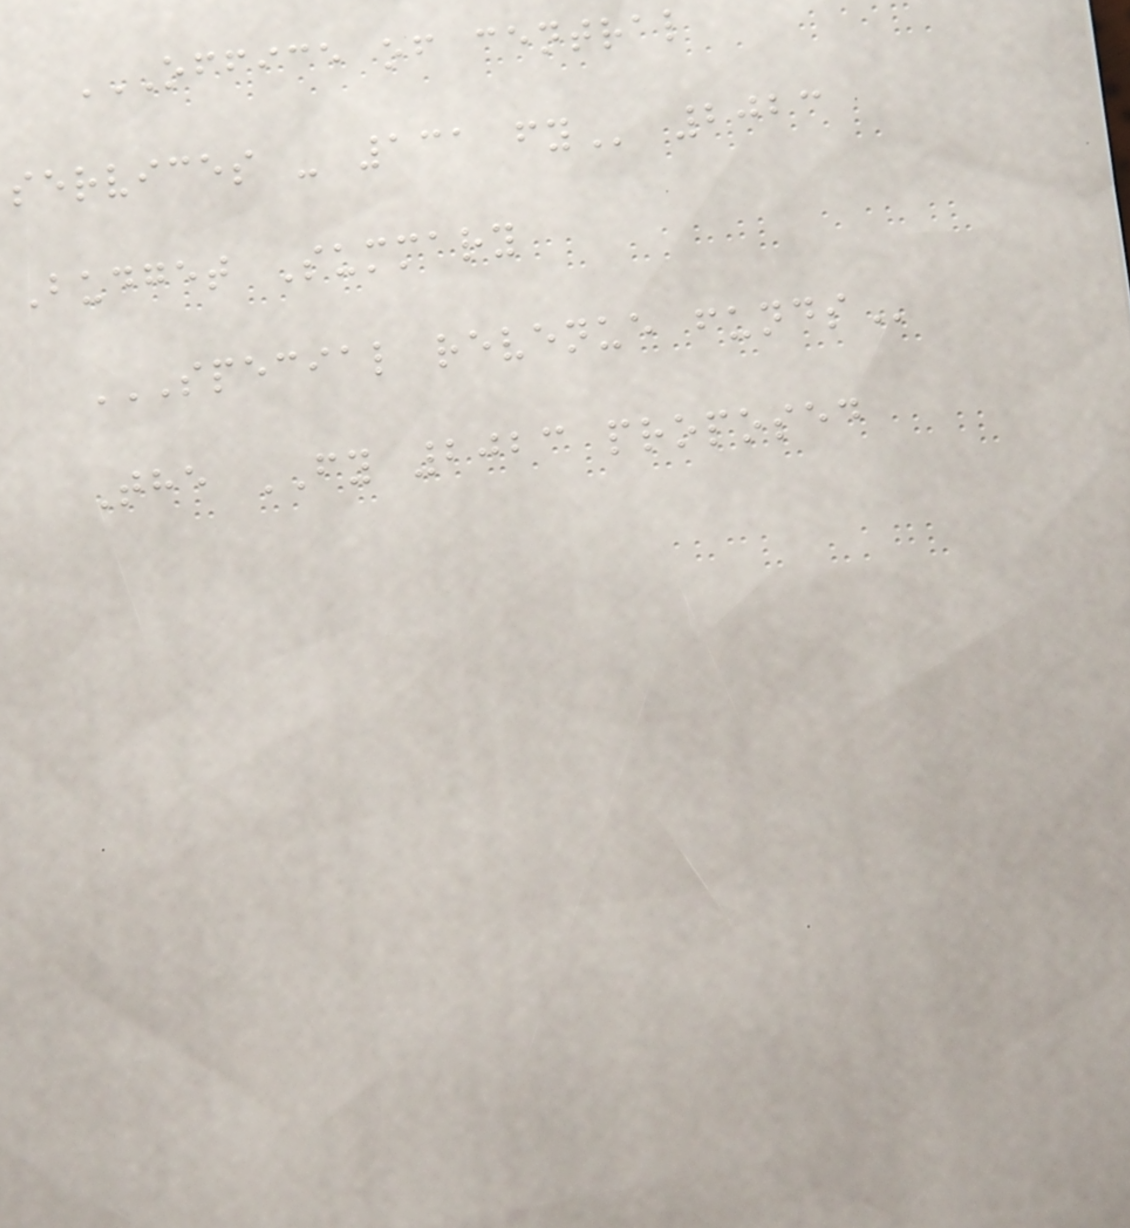OFFICE OF CENTRAL
SERVICES - 131 FY 2023
Budget Summary
SPECIAL REVENUE FUNDS
The FY 2023 proposed
